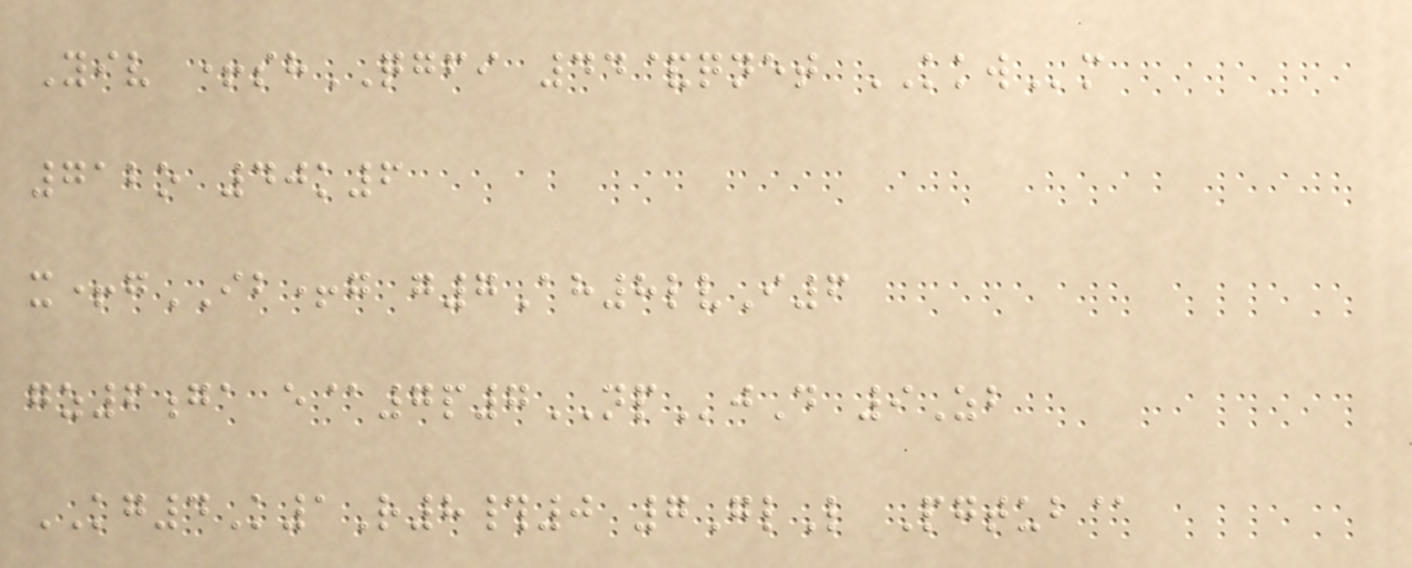Yiv +shQGFI 44&qnet KKWm
712o 40k6
x+gIB+g g7Ah8lvI6
gz6ga e@7p7NPjD 9Zb
KG4K1R8#0 7GlL Pgtub@
